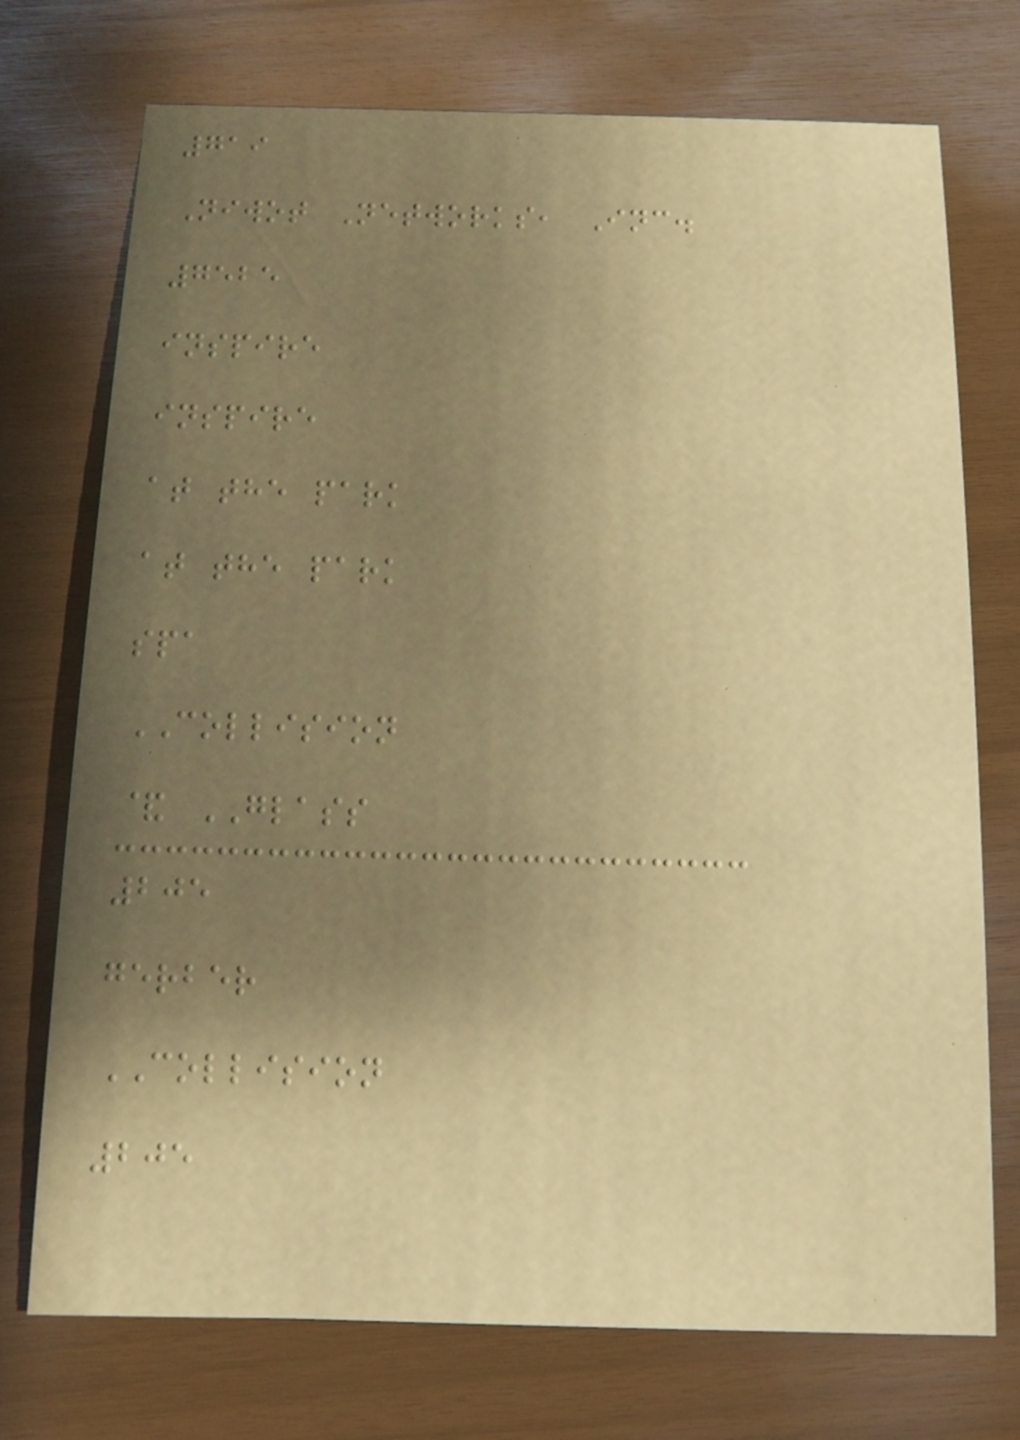719
Niwot Networks, Inc.
7525
inspire
inspire
at the park
at the park
spa
COLLISION
& GLASS
205
gerber
COLLISION
205
